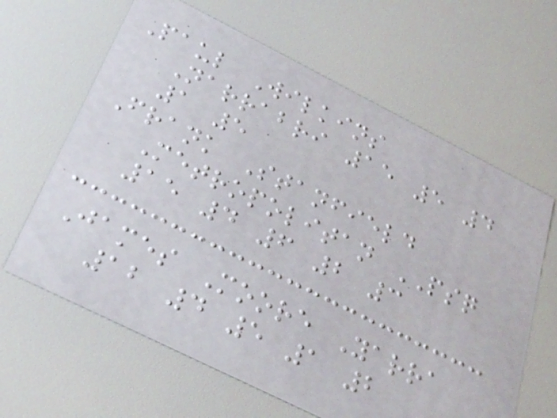Paul Wilkins
Narrabri 15 5 4
1 5
Frank Stanfield
Metropolitan PSQ
15 4 6 2 3
James Moore Yarra
12 4 5 1 2
